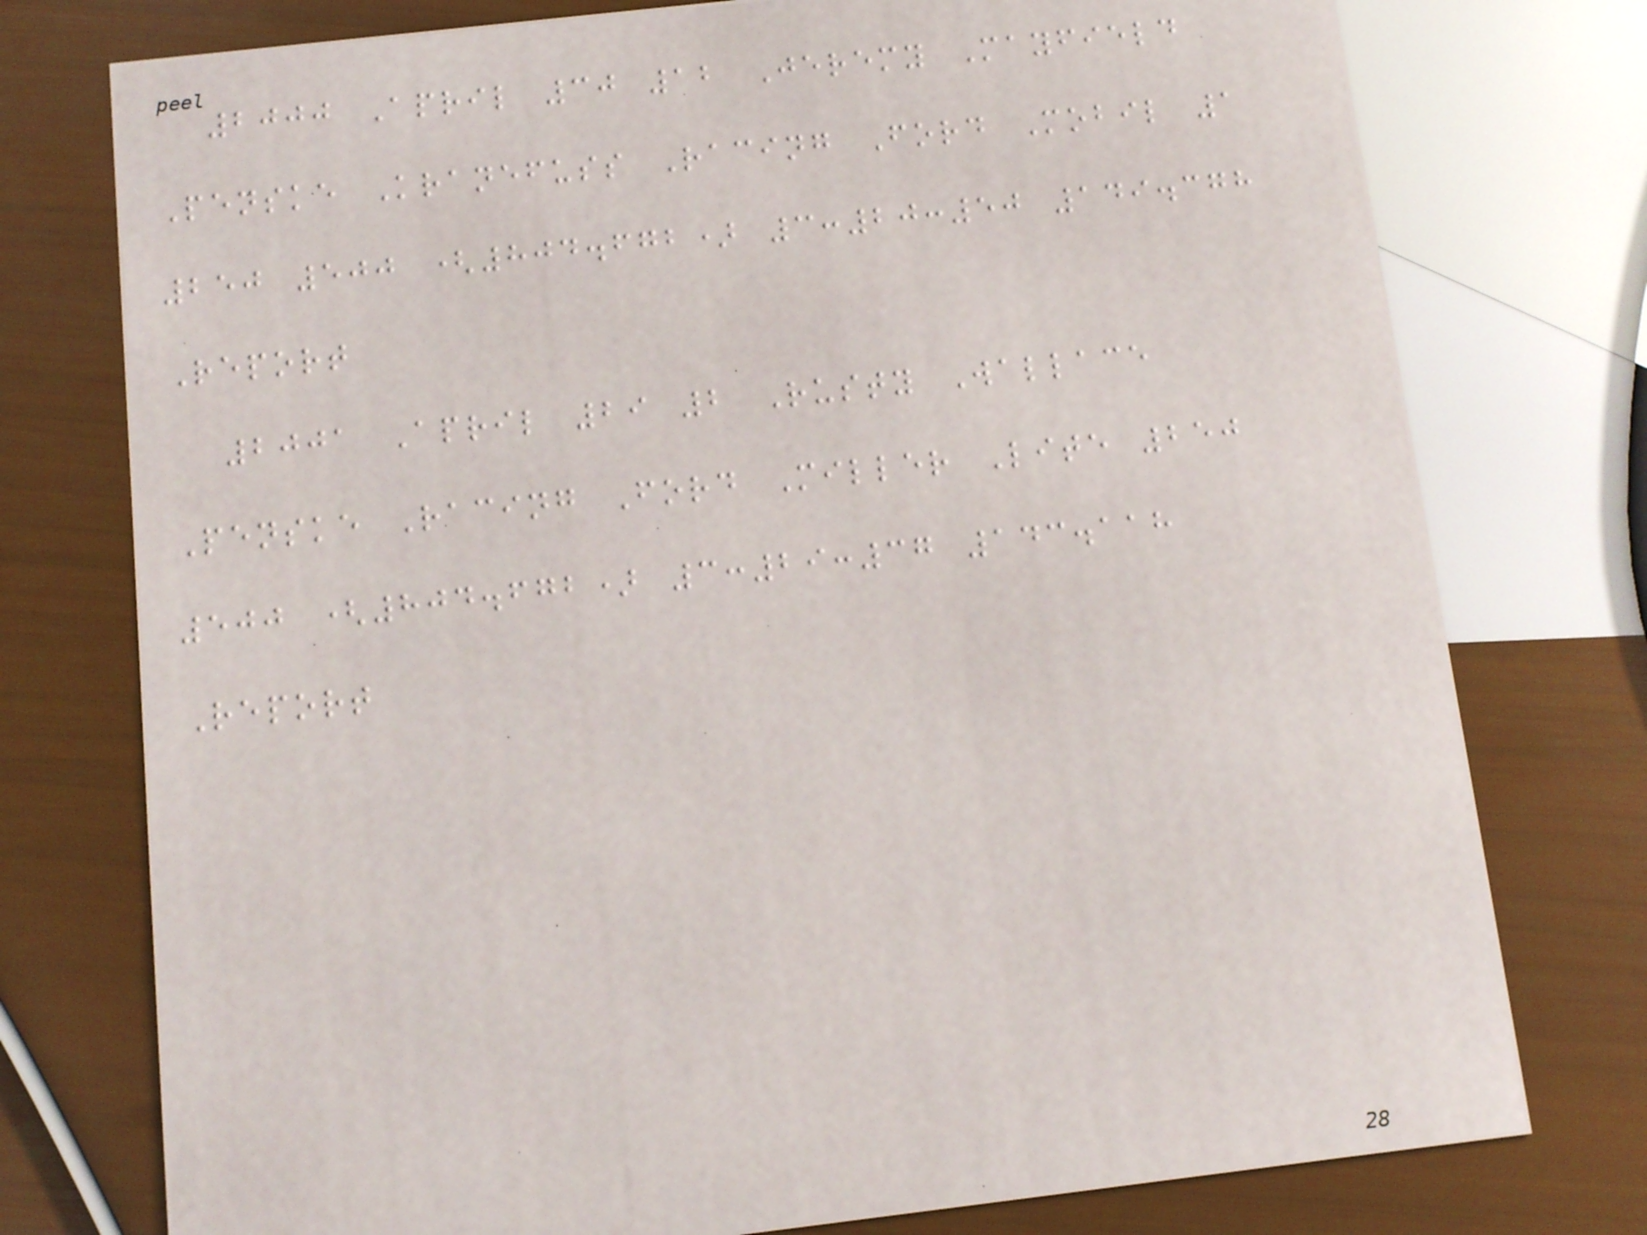2000 April 30 12 Jeremy Mayfield
Penske Kranefuss Racing Ford Mobil 1
250 500 (804.672) 3:20:50 149.378
Report
2001 April 29 2 Rusty Wallace
Penske Racing Ford Miller Lite 250
500 (804.672) 3:29:37 143.118
Report
